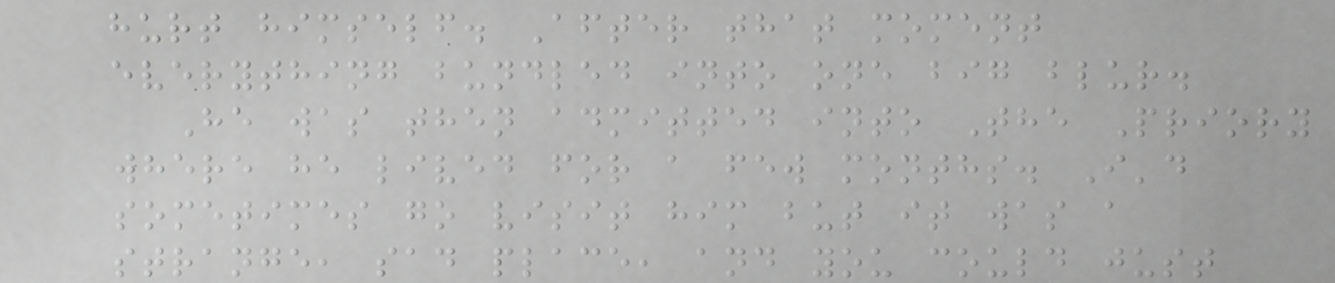hurt himself. After that moment
everything bundled into one big blur.
He was then admitted into The Priory
where he lived for a few months. I'd
sometimes go visit him but it was a
strange, sad place, and you could just
